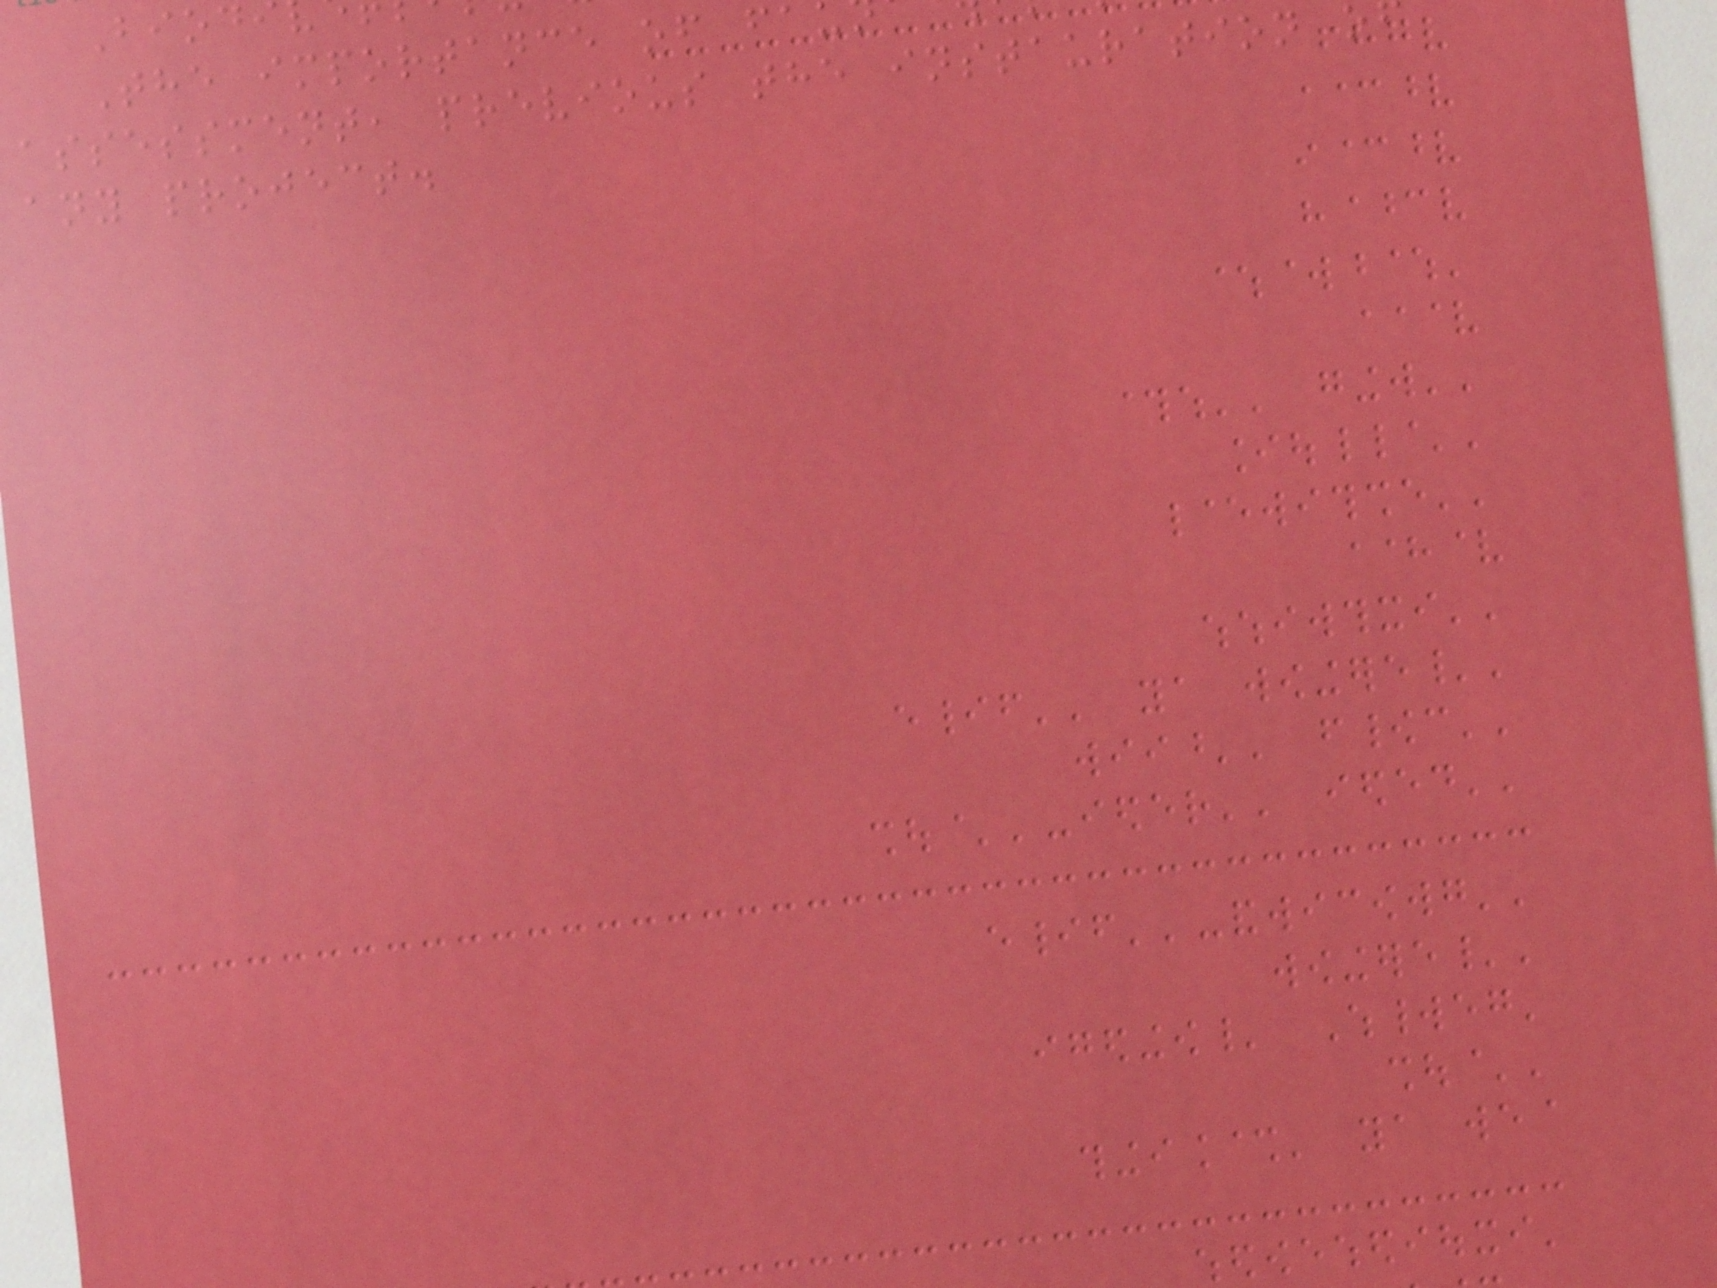The importance of fa
assessment, previous the instauration o
any project.
